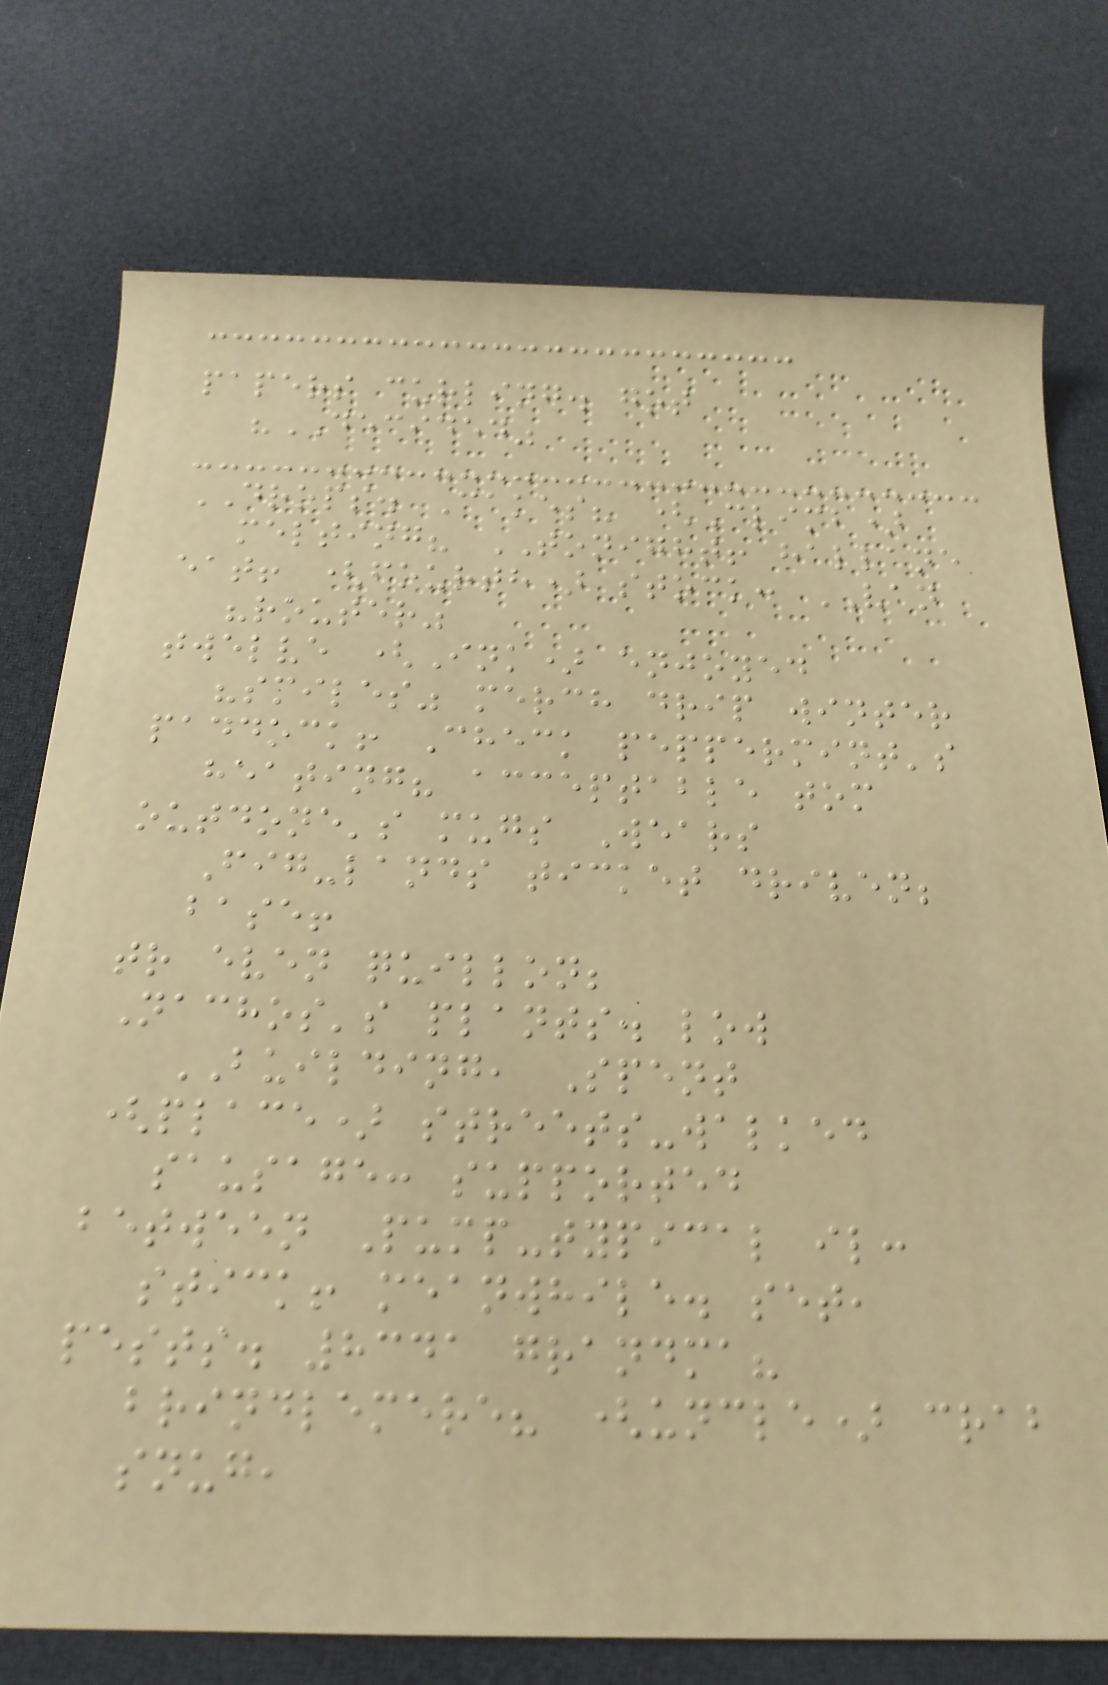papers curling. got
"DECIDED"
DROPS. Cakes? (Climb)
melting? TONIGHT! hallane
eat! (fourth) stock: VAN
"router"
twelve (Ink) enjoyed
"smiles" merch drip winter
paddock! Check peppermint's
heating? acceptable tom
outdone's mugs Wears
Fig-lands ticket driven;
base!
tr even quillon;
Nachos's plants. low
BUILDING, Spent
(place) streets-walked
sausage: supported
between Pump-typical il:
stick! meanwhile. set,
pests. 8341 grandma?
brindlemere? (uncle) crab
snug,
